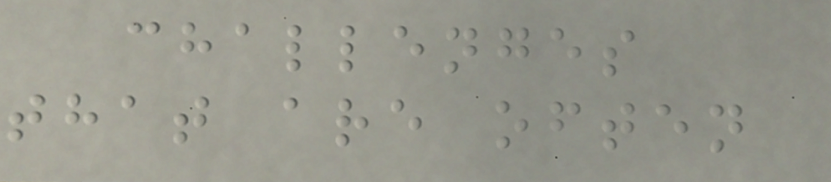challenges
that are often
